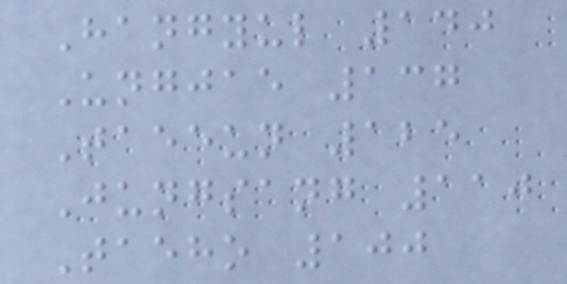Hangyul 140
Ungjae 137
Taeeun 125
Jungsang 110
Taeho 100
